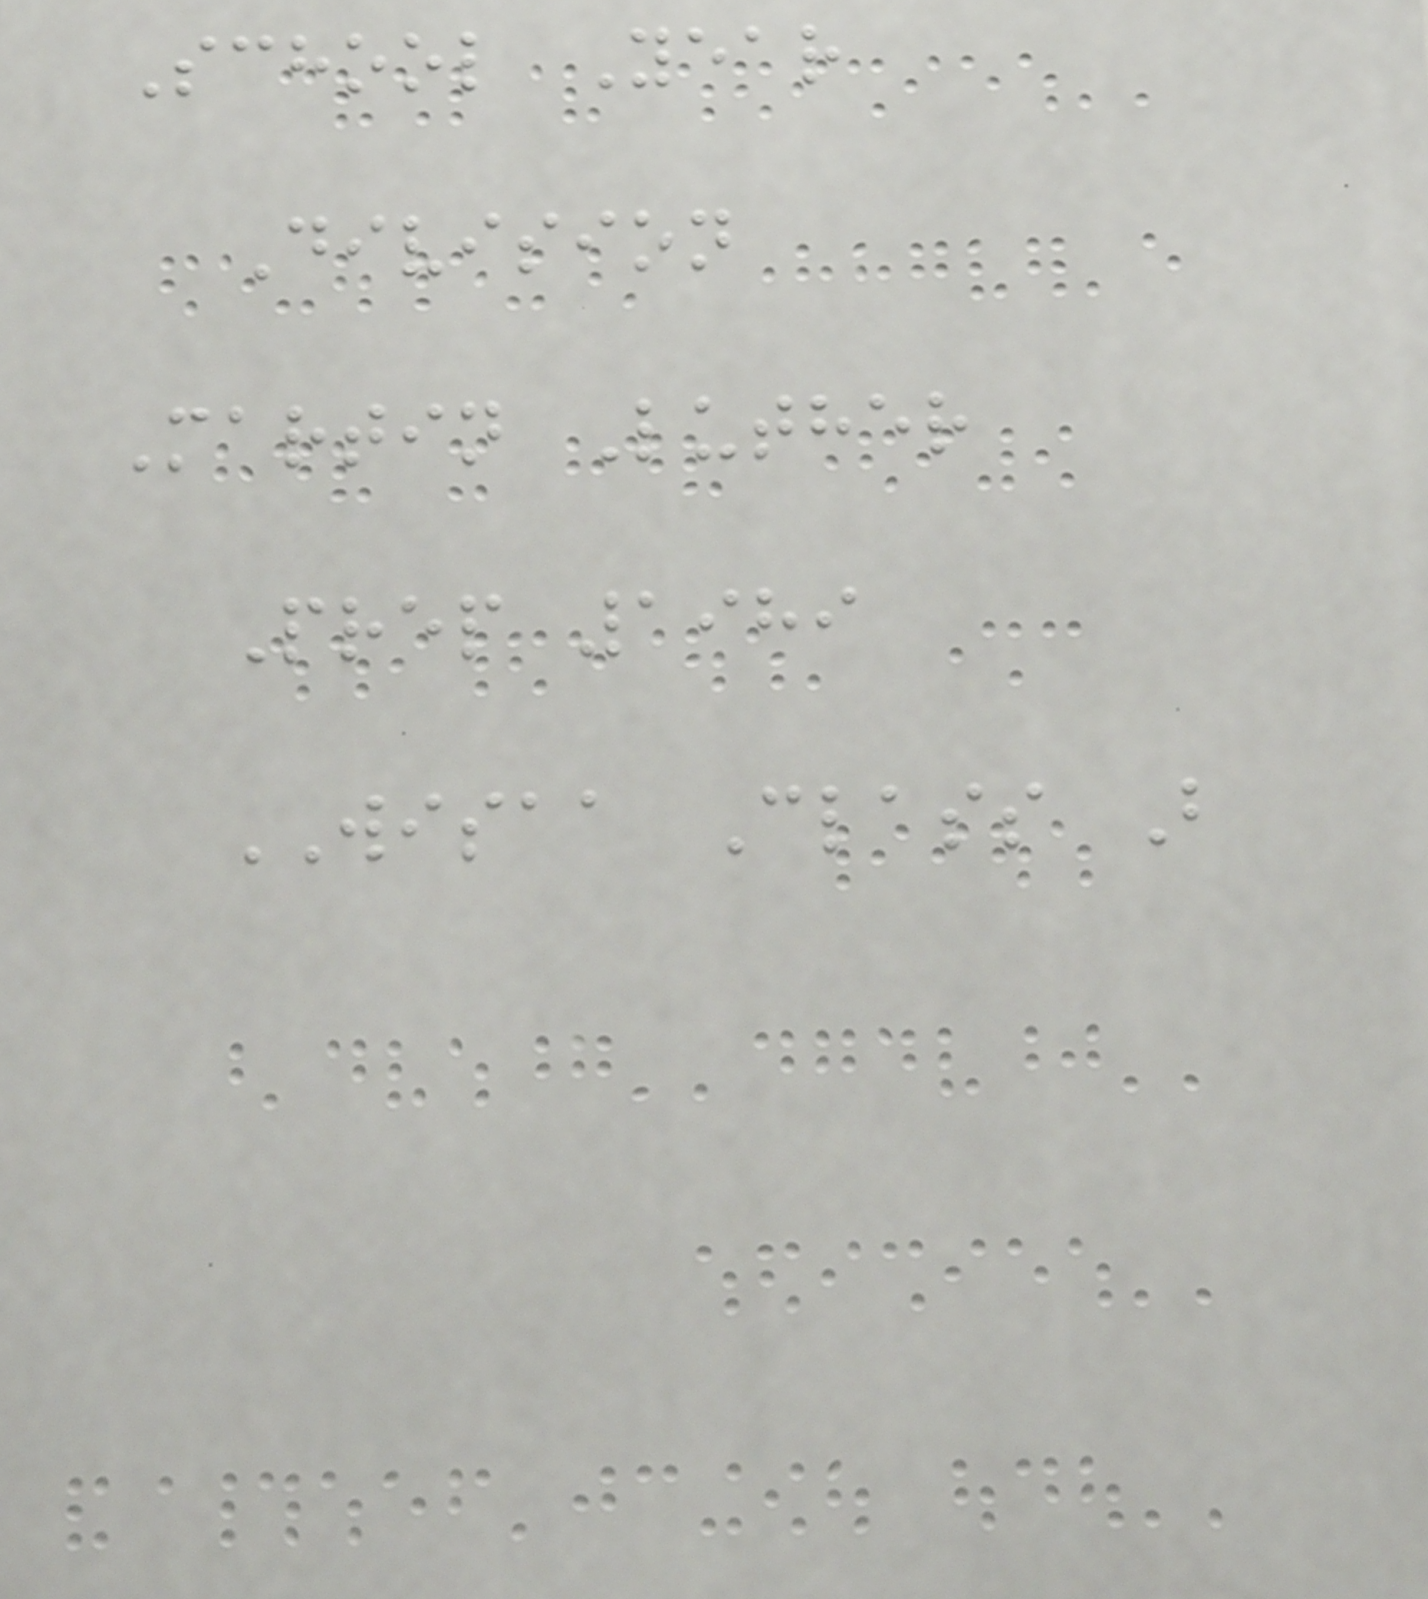School Year
Division
Martin Luther
Prep 1989
WISAA Class B
